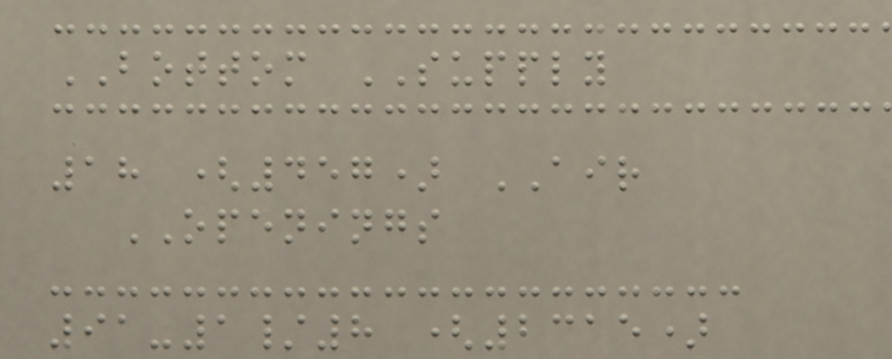BOTTOM SUPPLY
18 (457) AIR
OPENINGS
91-1/8 (2315)
